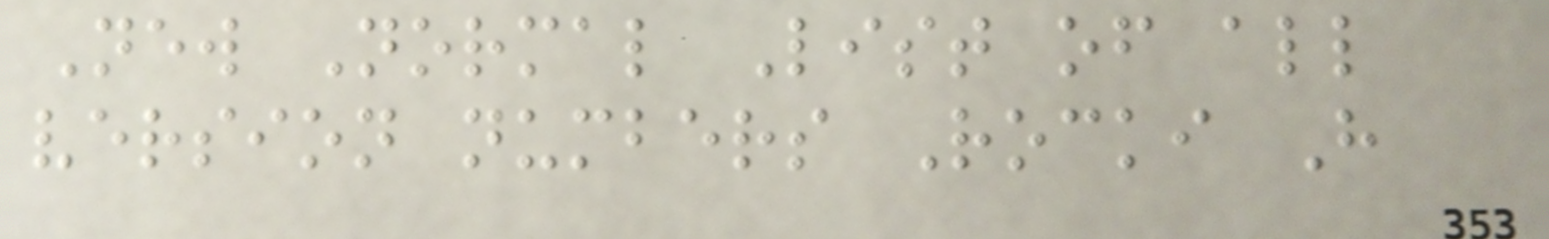New Normal List of all
version numbers Rocki H
